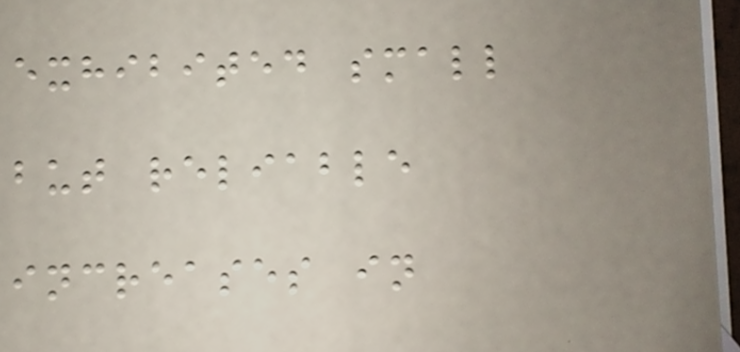exhibited small
but reliable
increases in
